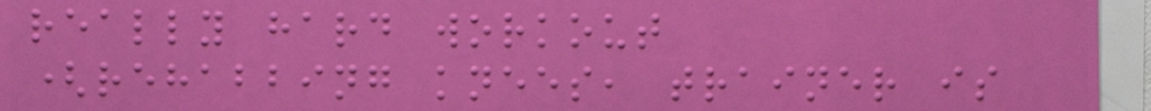really hard workout
(rehabbing knees, trainer is
